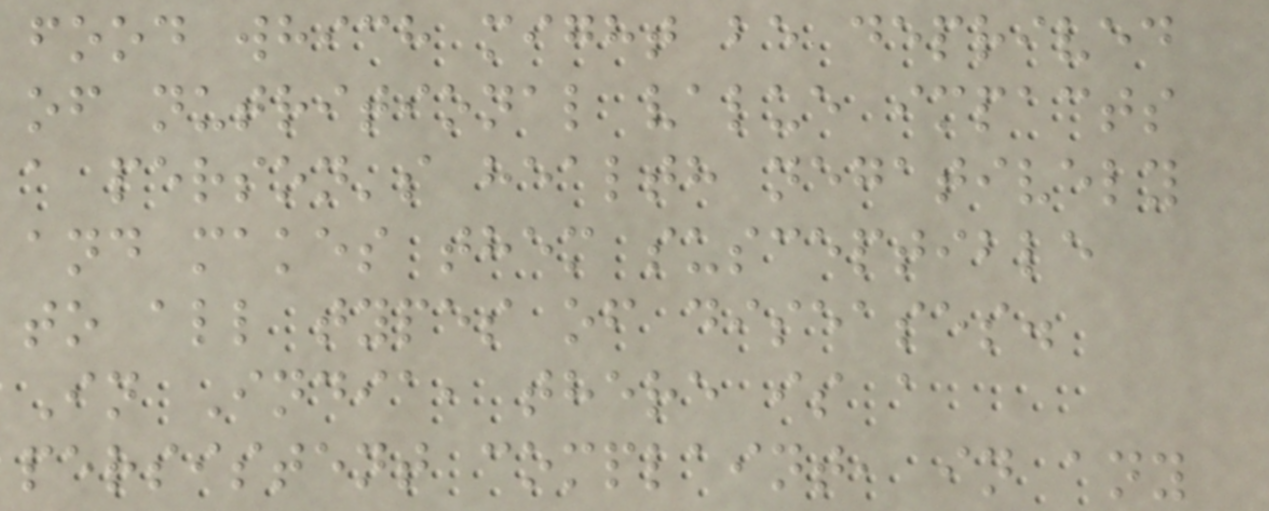food which might be deprived
of nutritional value impacts
a person's health negatively
and makes them susceptible
to all types of diseases.
In India, there is a
persistent complaint, in any
